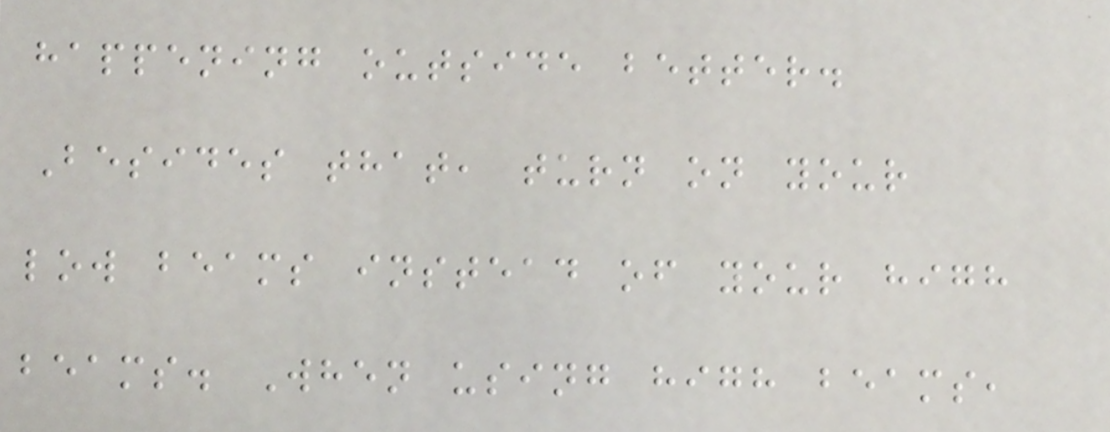happening outside better.
Besides that, turn on your
low beams instead of your high
beams. When using high beams,
